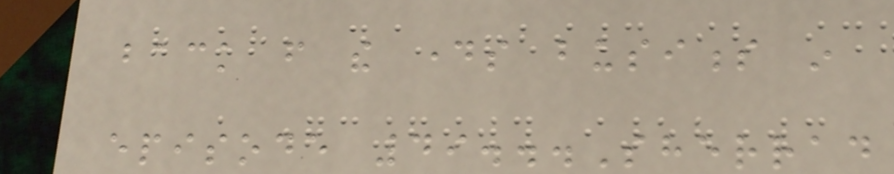back from the days business in
episode 49...Sherrad
